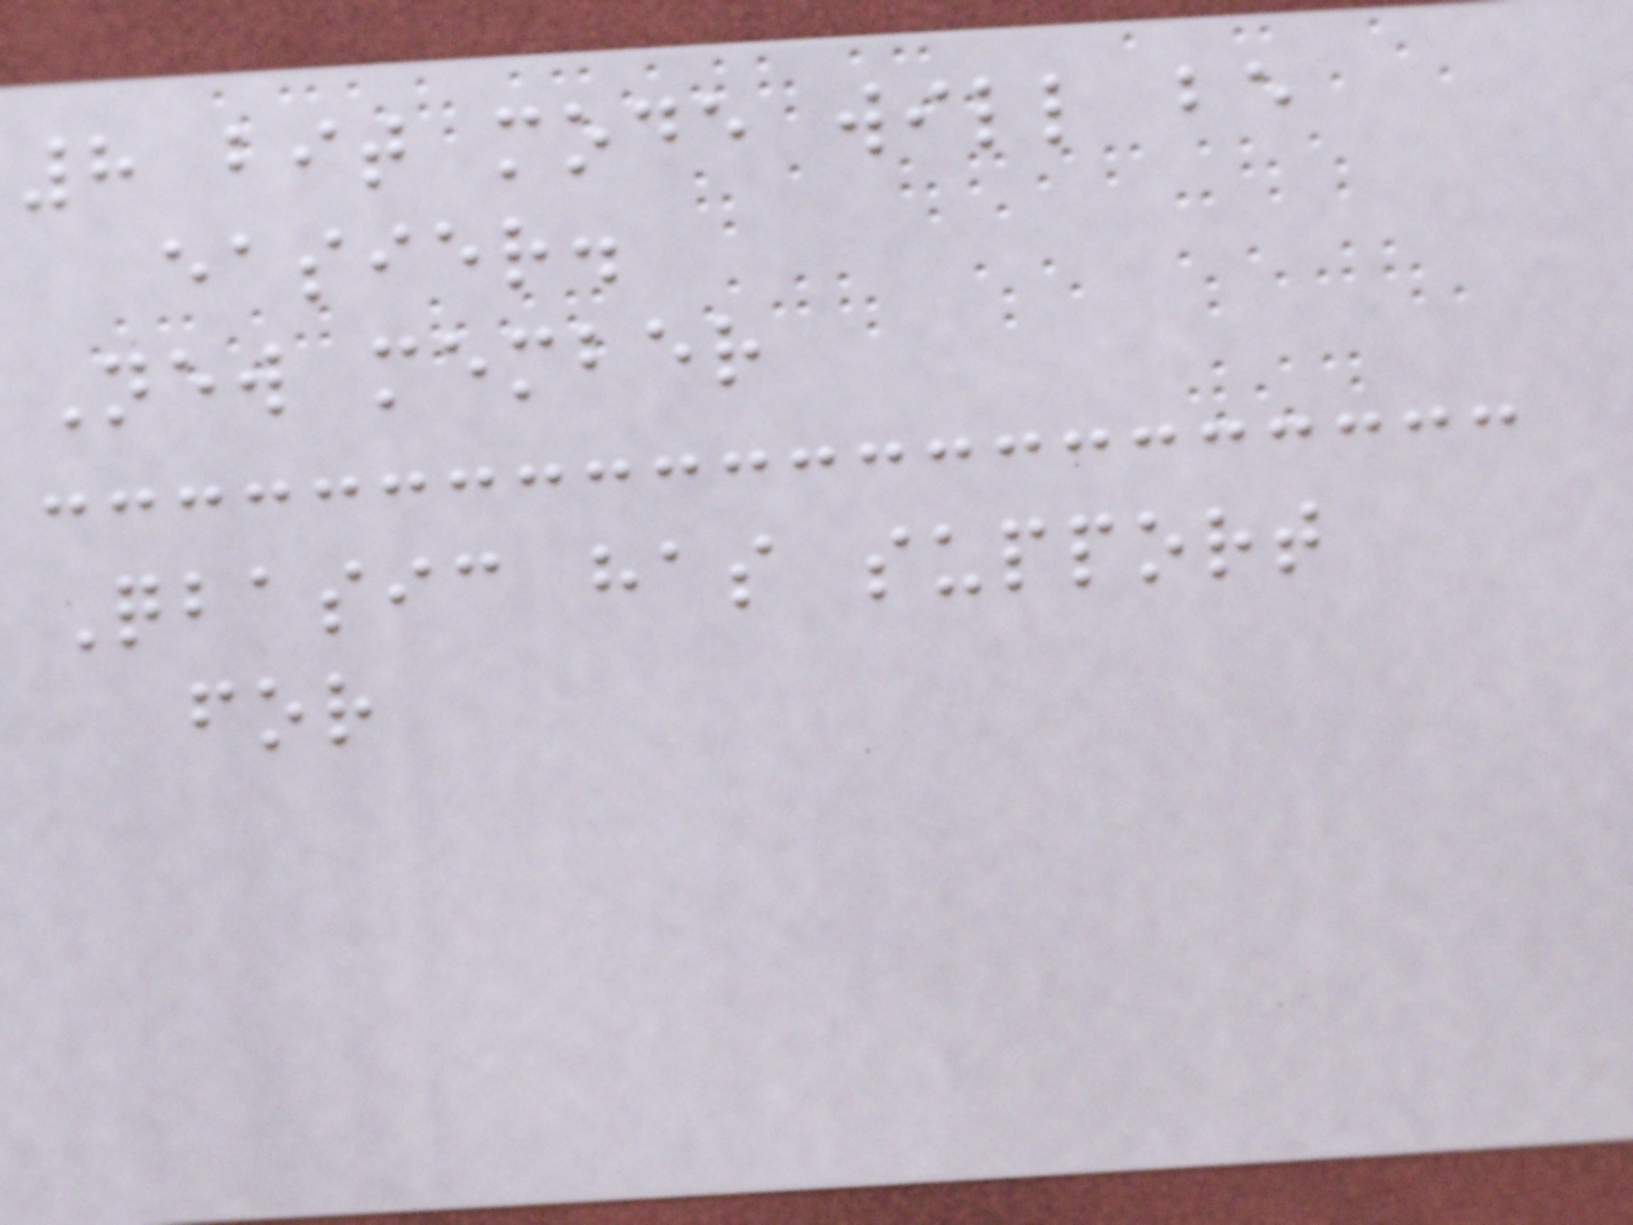8 bit mode will be
easier.
New member
Qbasic has support
for
